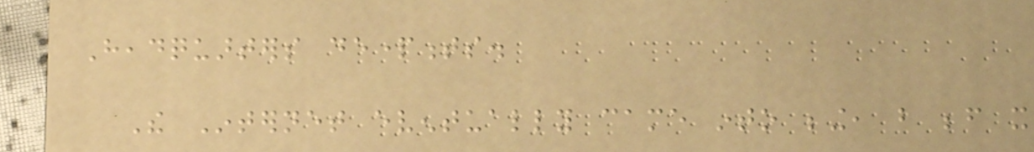Headquarters departments.
The Internet eventually came into being, but before it
